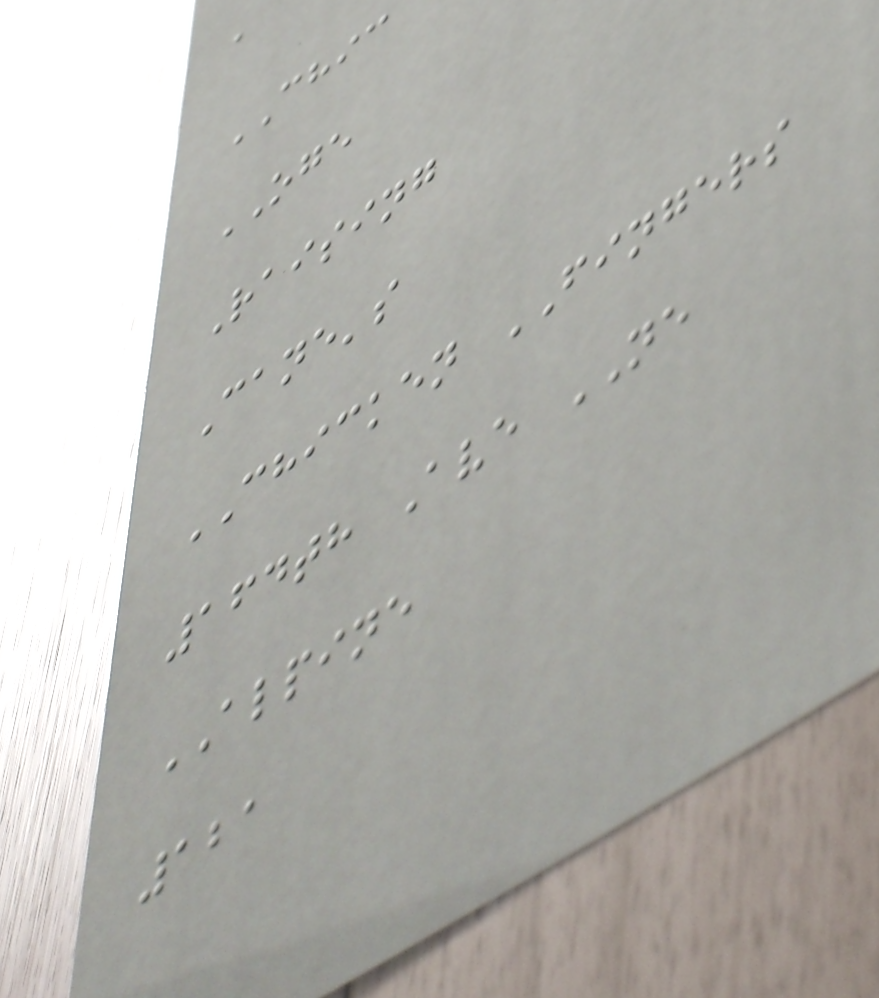a
CHIC
OGE
Raising
Cane's
CHICKEN FINGERS
164th Ave NE
ALPINE
121
